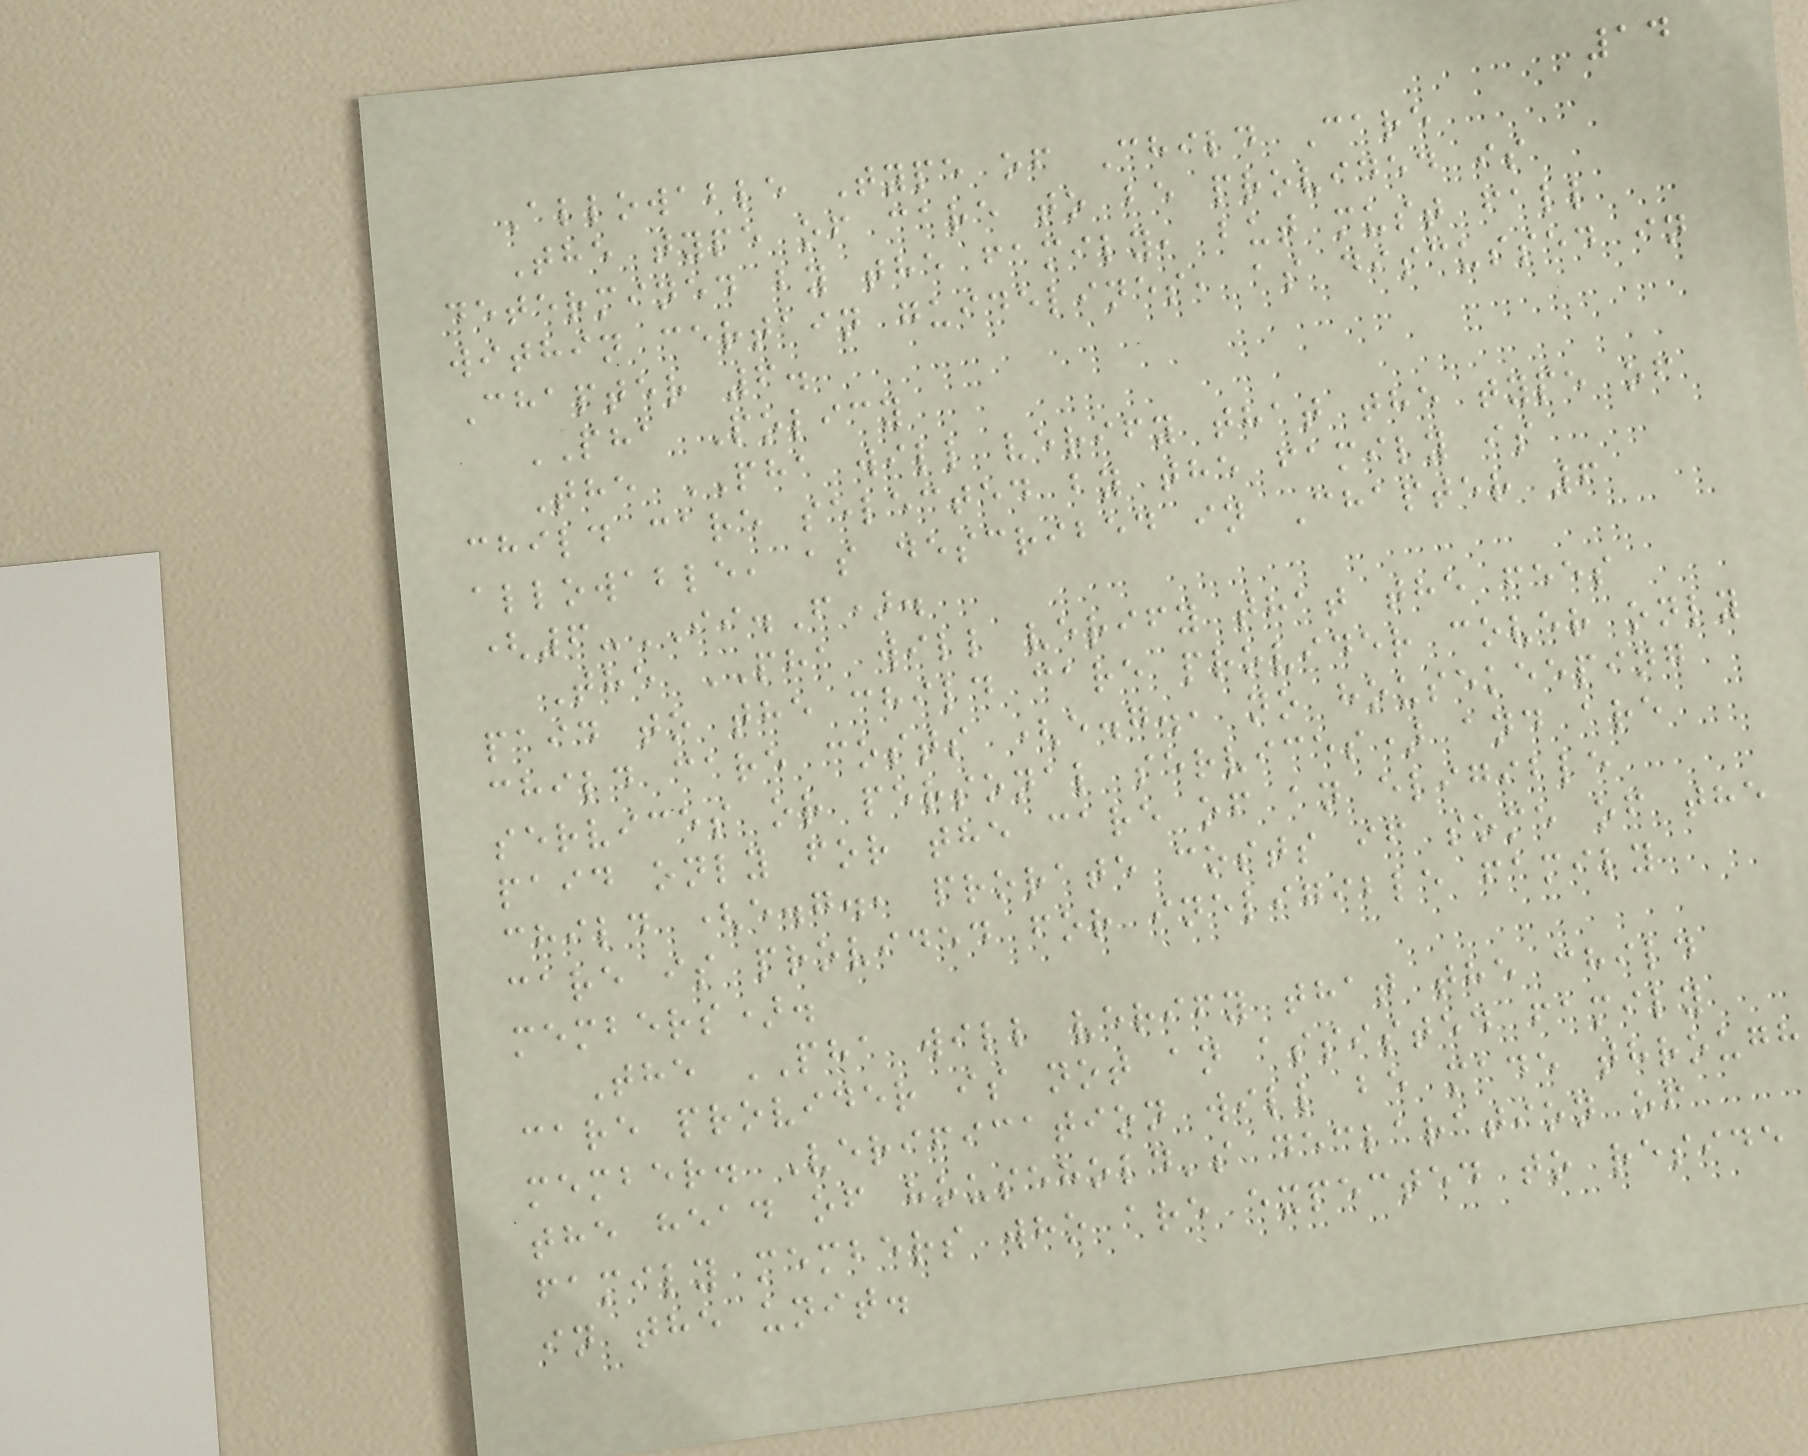14
Allowable Type of Child Care
The type of care to be provided is
determined by the family, but must fall
within certain guidelines, as discussed in
Chapter 6.
PHA Policy
The PHA will verify that the type of
child care selected by the family is
allowable, as described in Chapter 6
(6-II.F).
The PHA will verify that the fees
paid to the child care provider cover only
child care costs (e.g., no housekeeping
services or personal services) and are
paid only for the care of an eligible
child (e.g., prorate costs if some of the
care is provided for ineligible family
members).
The PHA will verify that the child
care provider is not an assisted family
member. Verification will be made through
the head of household's declaration of
family members who are expected to reside
in the unit.
